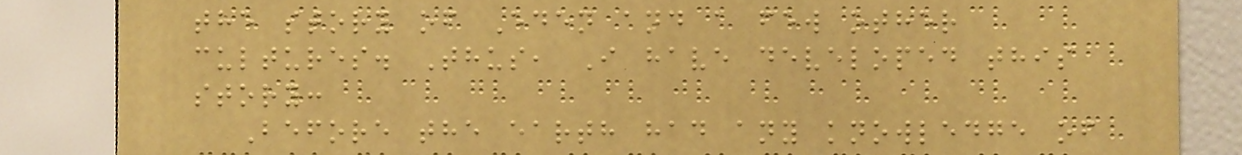the story of Eden and a few other
cultures. Thus, I have developed this
story:
Before the earth had any knowledge of
